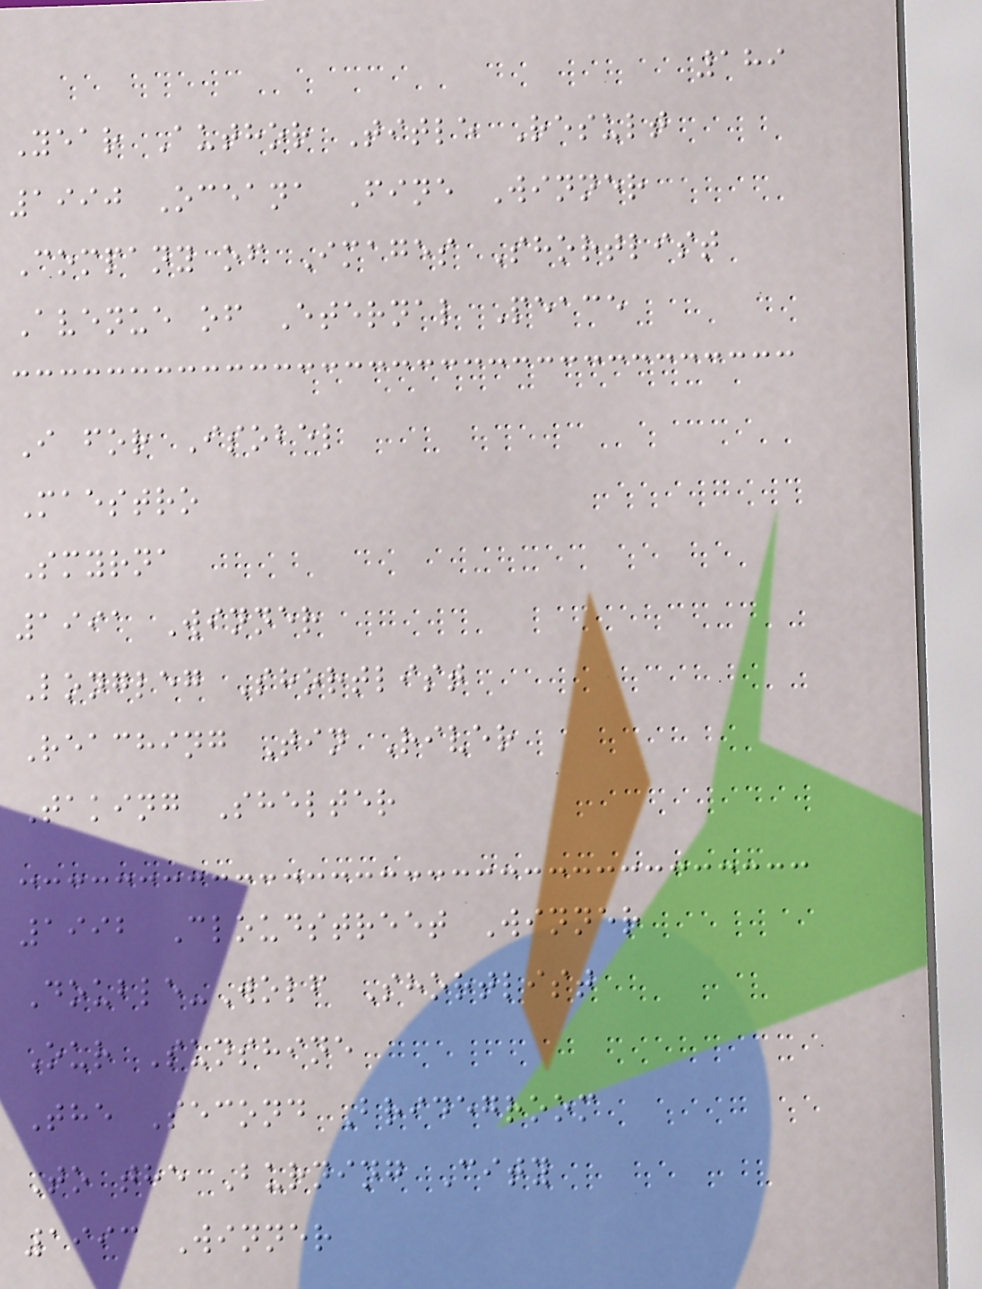189
Year Author Title Result
1990 Oceana Fine Winner
Company of Images Shortlist
Avenue of Eternal Peace
I for Isobel
Maestro
Smyrna
1991 Winner
Longleg Shortlist
Reaching Tin River
Taking Shelter
1992 Cloudstreet Winner
Double-Wolf Shortlist
Our Sunshine
The Second Bridegroom
To the Burning City
1993 Winner
